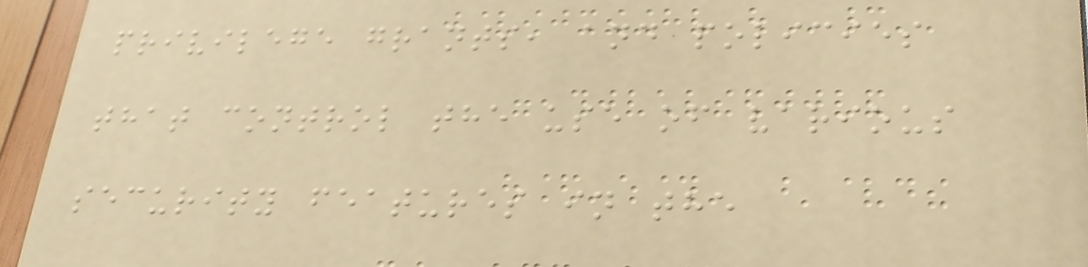privilege grants, and policies
that control the use of various
security features in the
